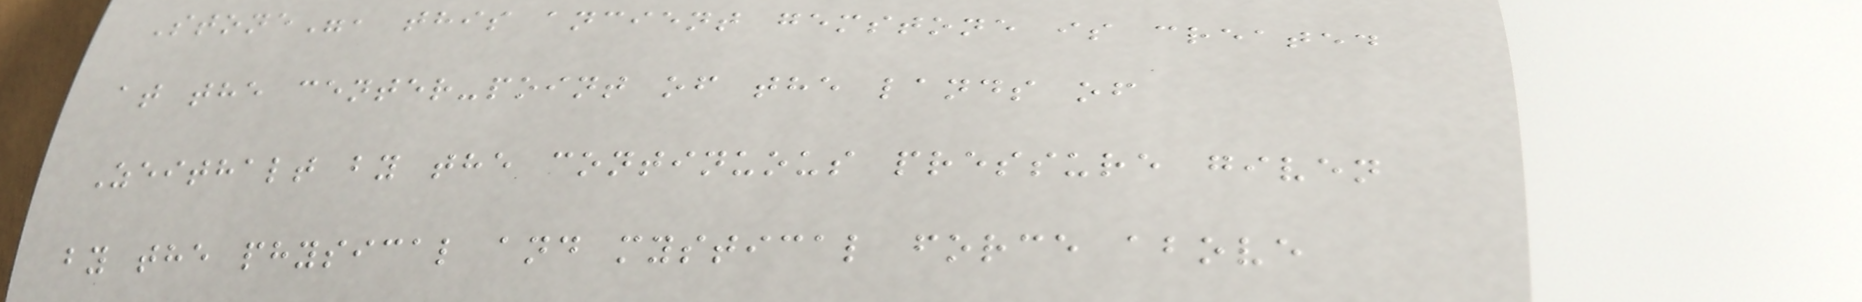Stone", this ancient gemstone is created
at the center-point of the lands of
Zeithalt by the continuous pressure given
by the physical and mystical force above
